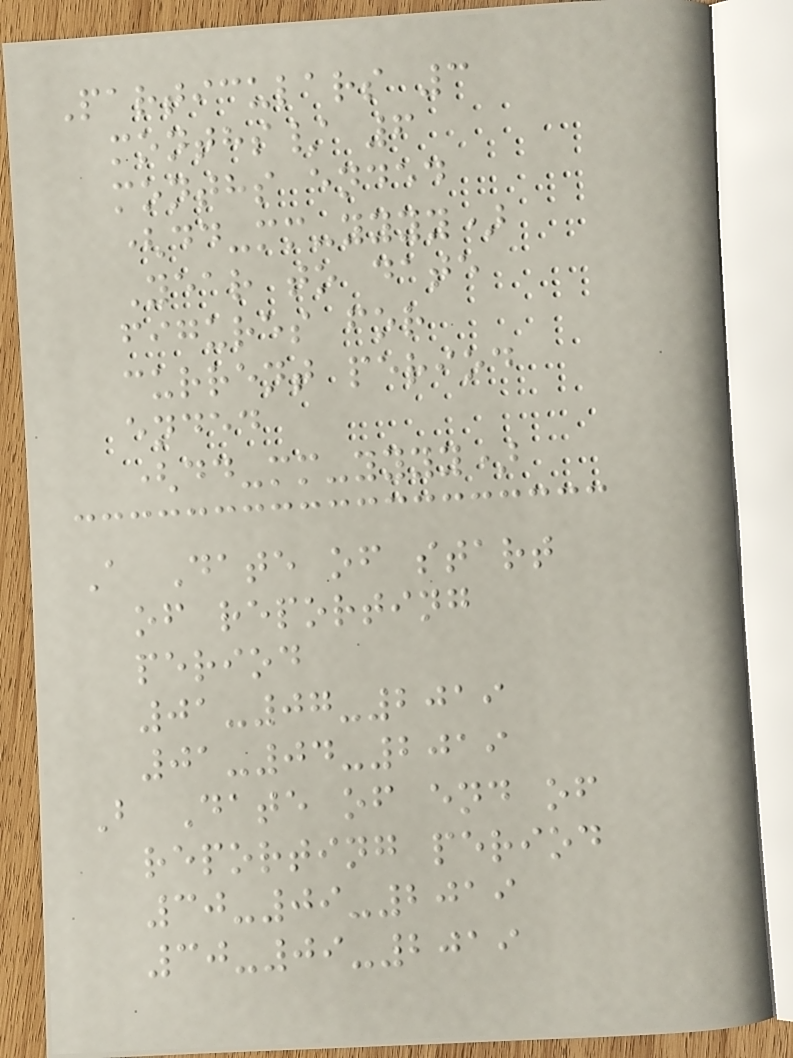Particulars 3
months/ 6
months ended
(dd-mm-yyyy)
Year to date
figures for
current period
ended
(dd-mm-yyyy)
A Date of start
of reporting
period
01-07-2019
01-04-2019
B Date of end of
reporting period
30-09-2019
30-09-2019
